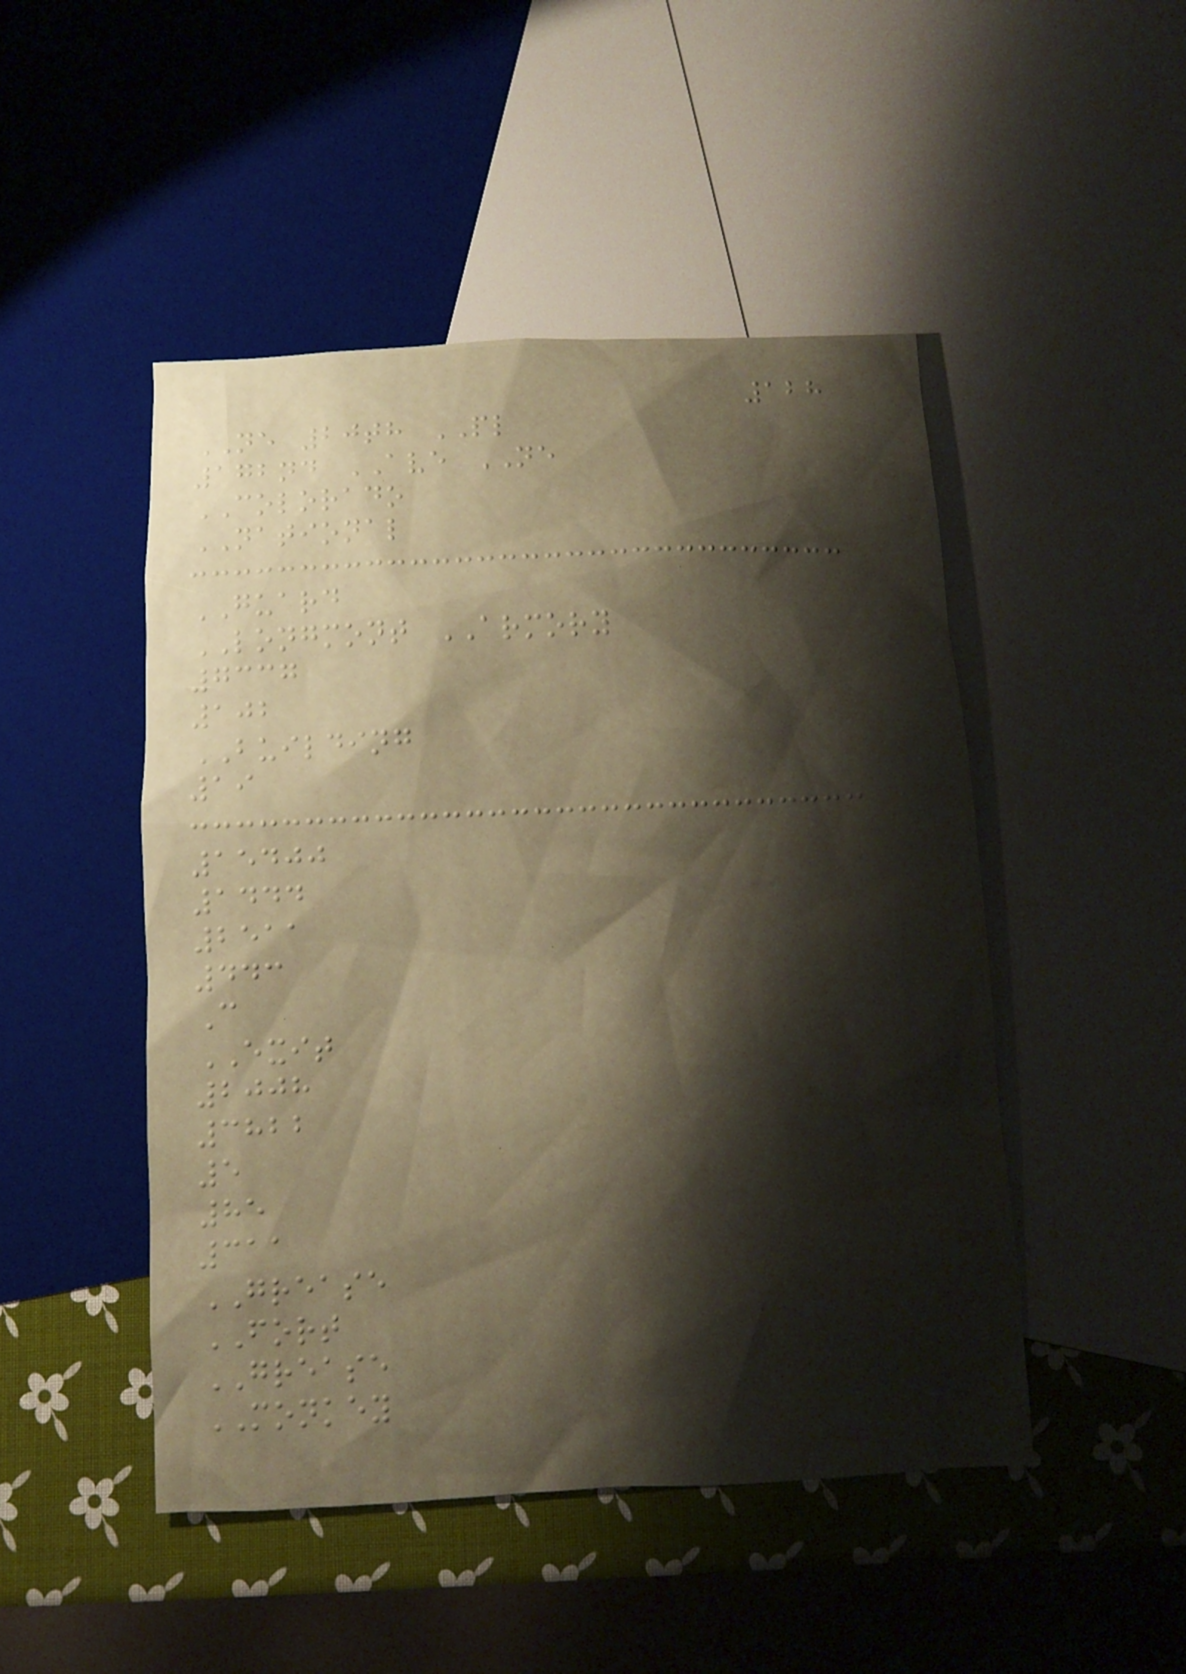128
NE 20th PL
172nd AVE NE
COLORADO
NATIONAL
GUARD
LONGMONT ARMORY
7337
102
BUILDING
19
15400
1444
2511
443
C
EXIT
2008
3822
5
85
311
GREASE
FORT
GREASE
MONKEY
